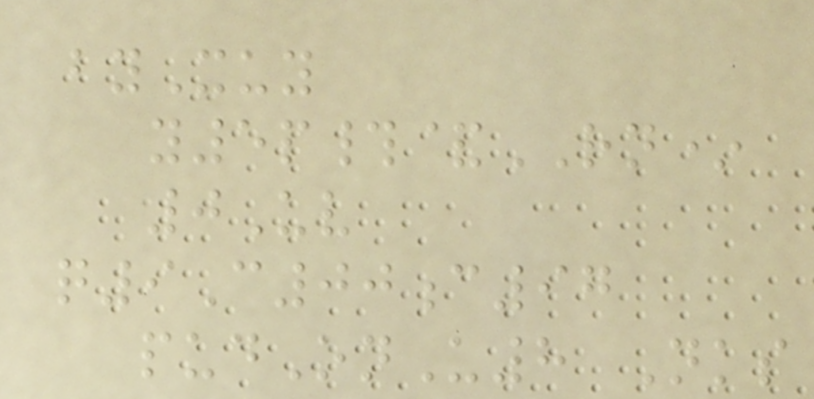byXuy
y5p#&RN*
0Uv
q9C00c97
pudOnU8 Nks
